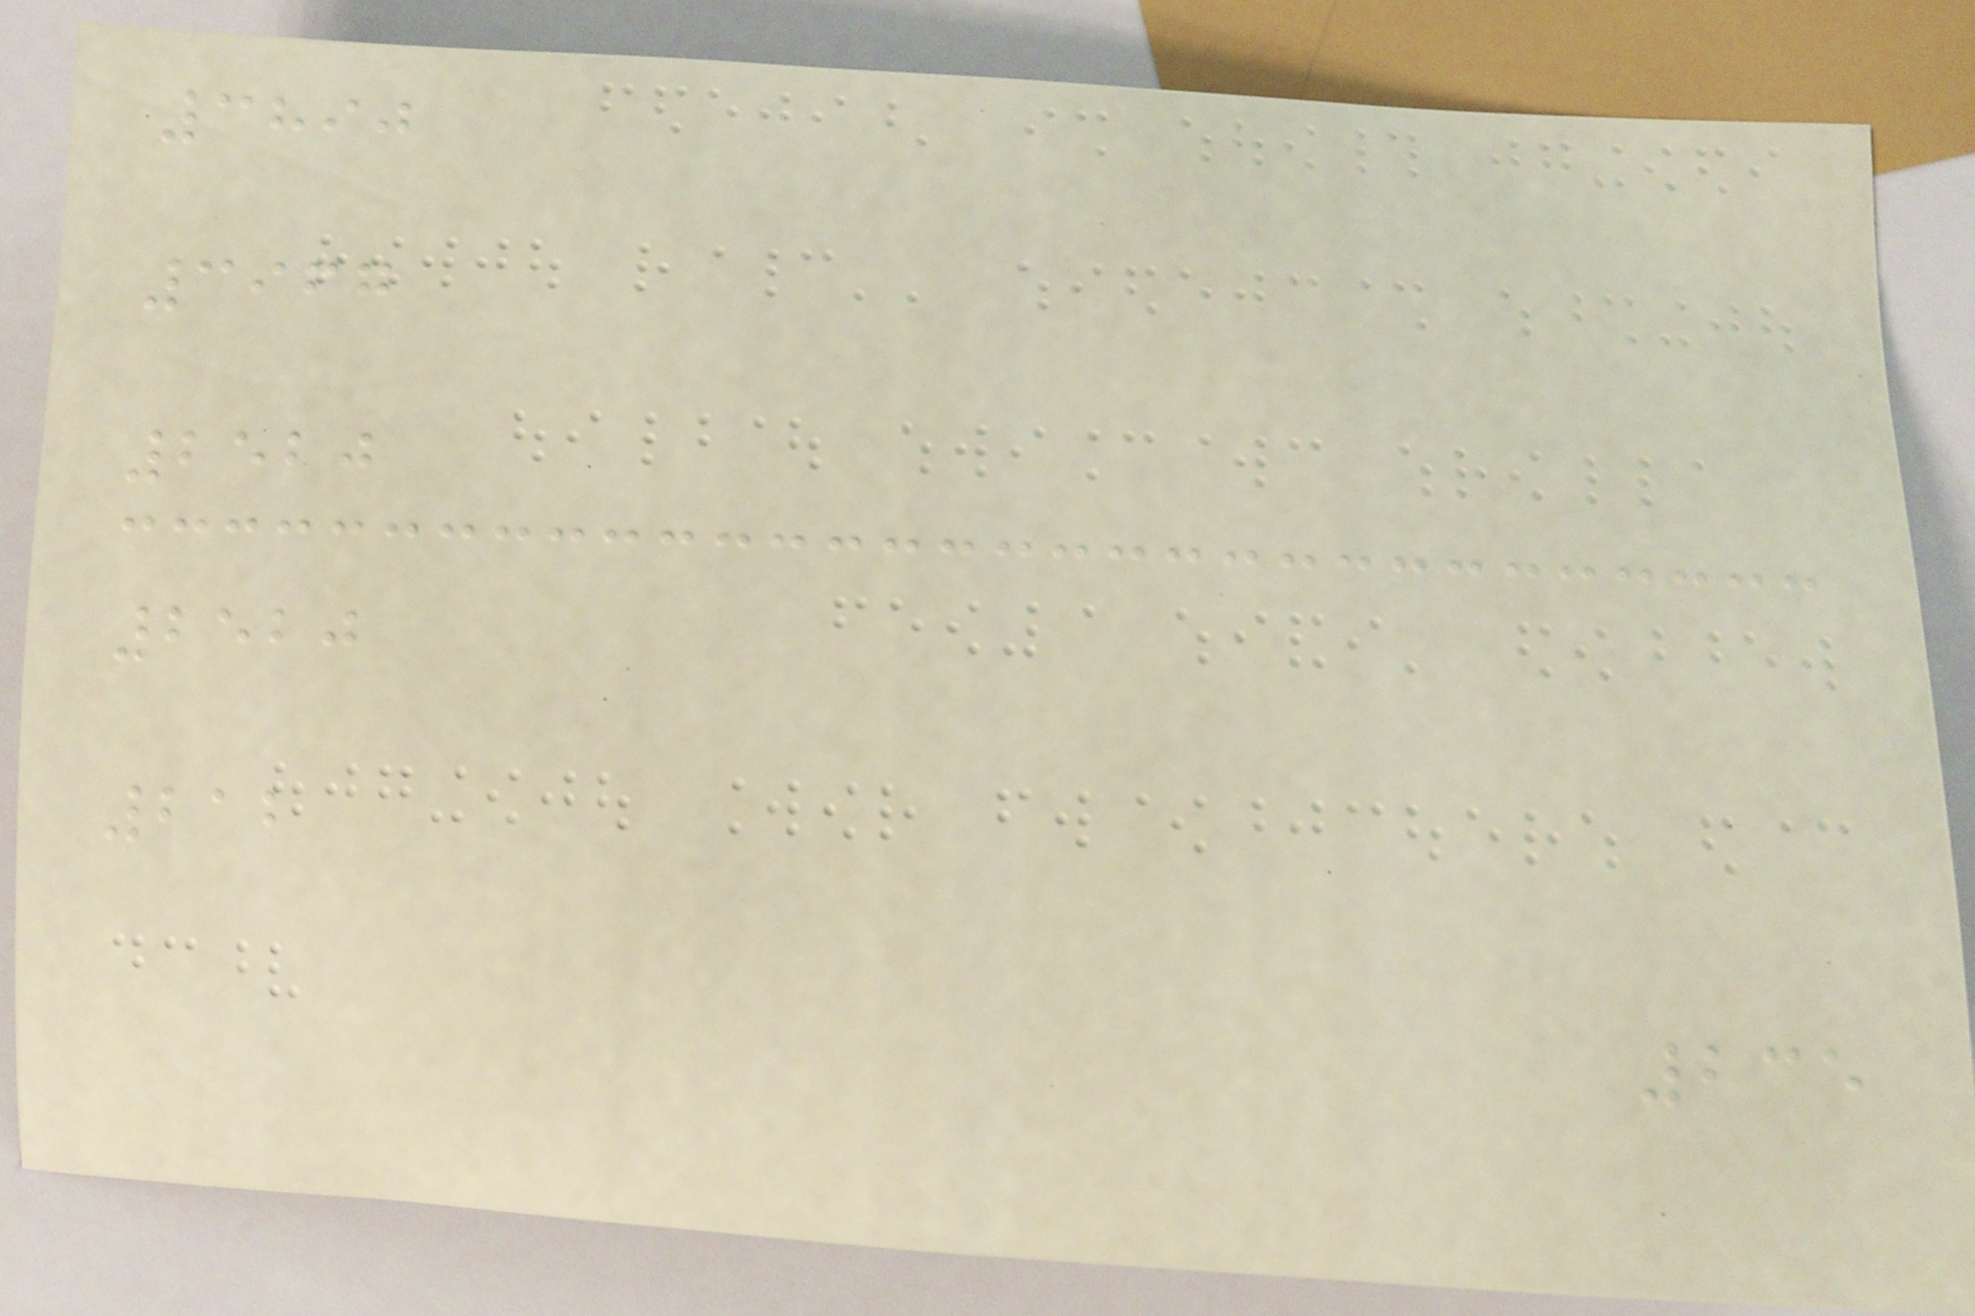3890
3967
2520
2520
212
235
